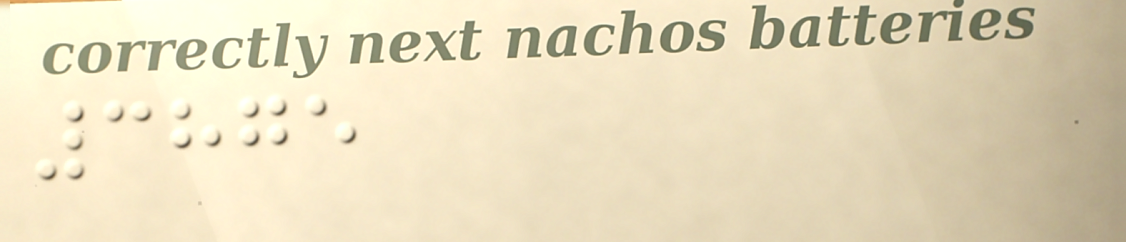3875
